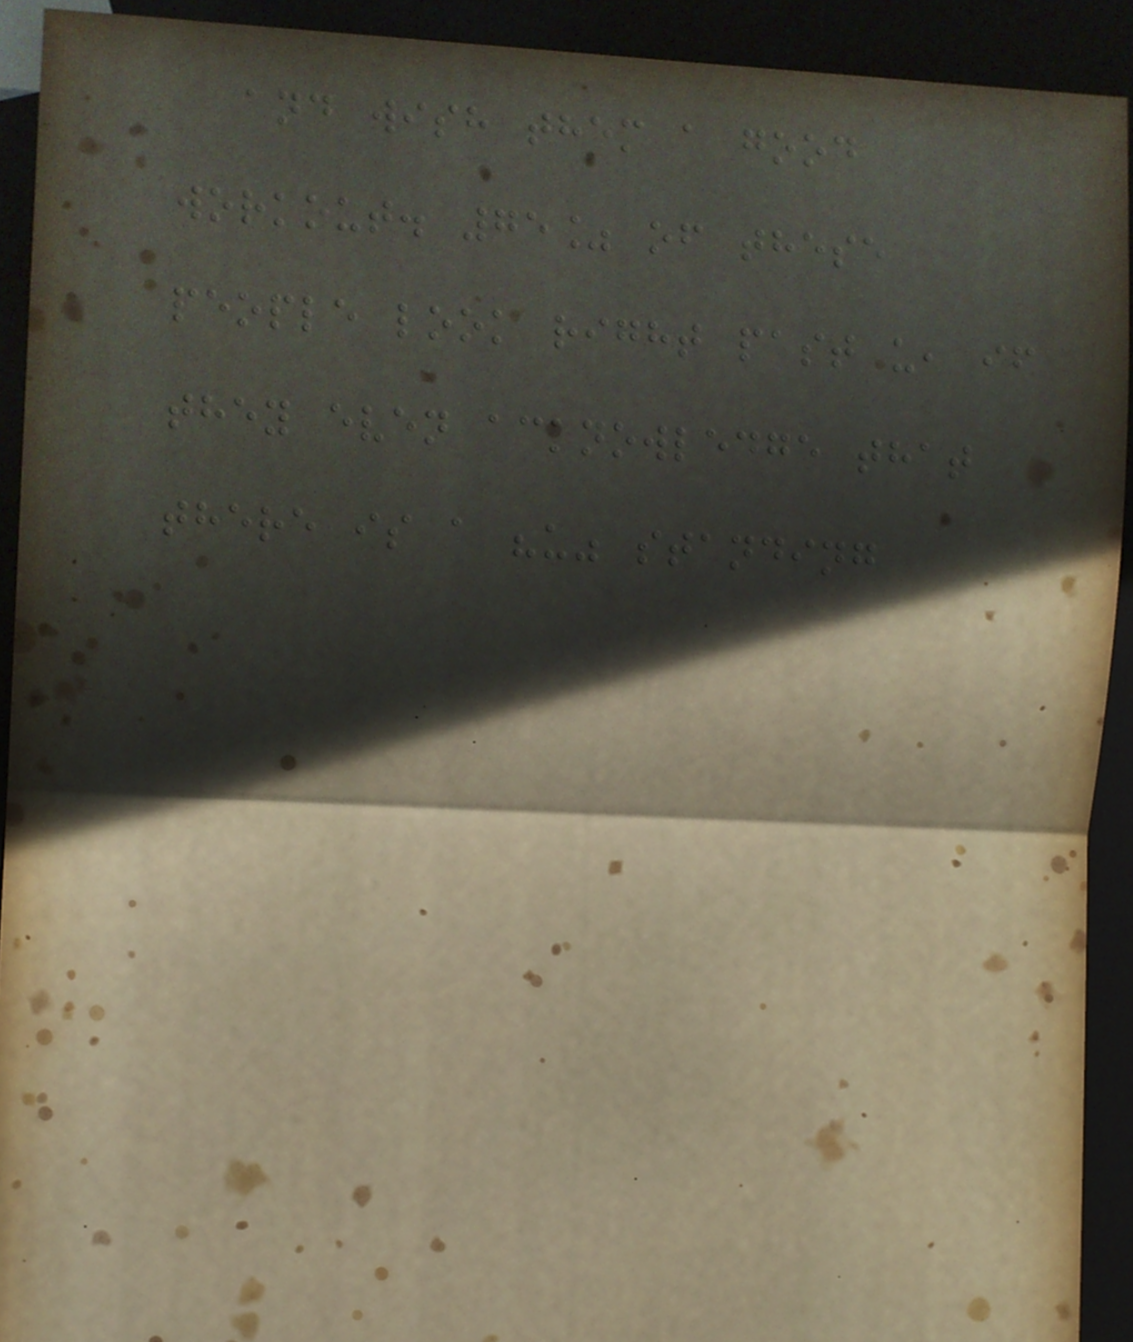and wish them a good
workout. 75% of these
people look right past u, if
they even acknowledge that
there is a "u" standing
